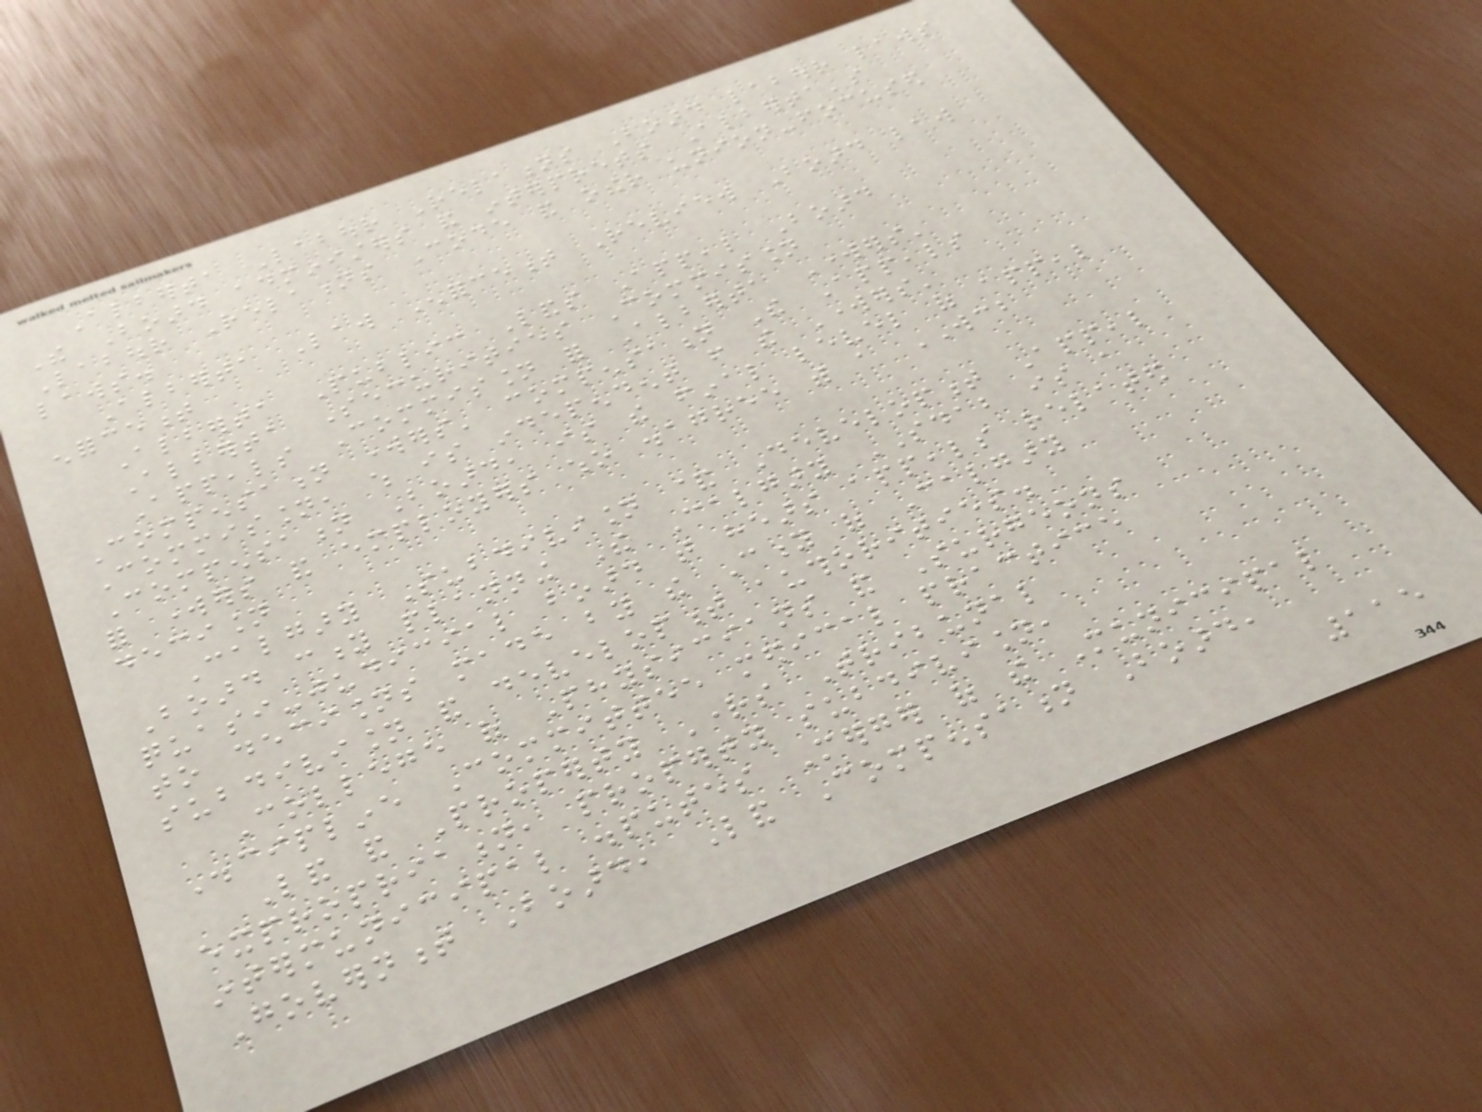Alberta Labour Relations Board labour laws
The Board administers and interprets Alberta's
Labour Relations Code and other union-focused
laws.
Alberta Law Enforcement Review Board law
enforcement
Alberta Public Lands Appeal Board
Alberta Securities Commission
Appeals Commission for Alberta Workers'
Compensation workers' compensation The Appeals
Commission, which is independent from the Workers'
Compensation Board, is the final level of appeal
for workers and employers who disagree with a WCB
decision
Calgary Subdivision & Development Appeal
Board city planning The Calgary SDAB is a
quasi-judicial board that hears appeals related
to decisions made by the City of Calgary
subdivision and development authorities.
College of Physicians and Surgeons
Discipline Committee medical practice
Land and Property Rights Tribunal
expropriation, property subdivision,
intermunicipal disputes Merger of the Municipal
Government Board, Land Compensation Board,
115
